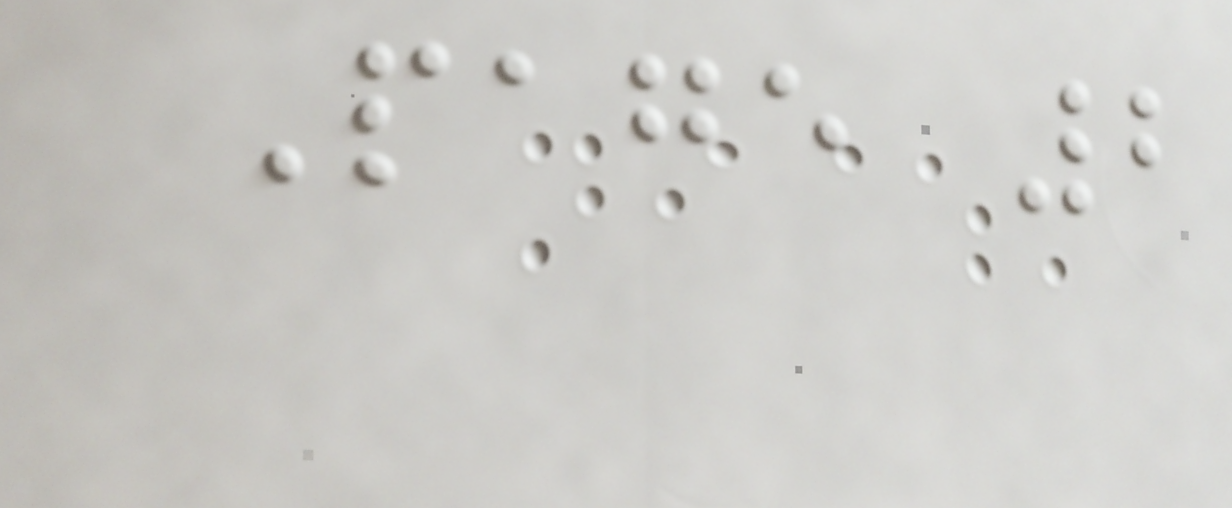Page 2
